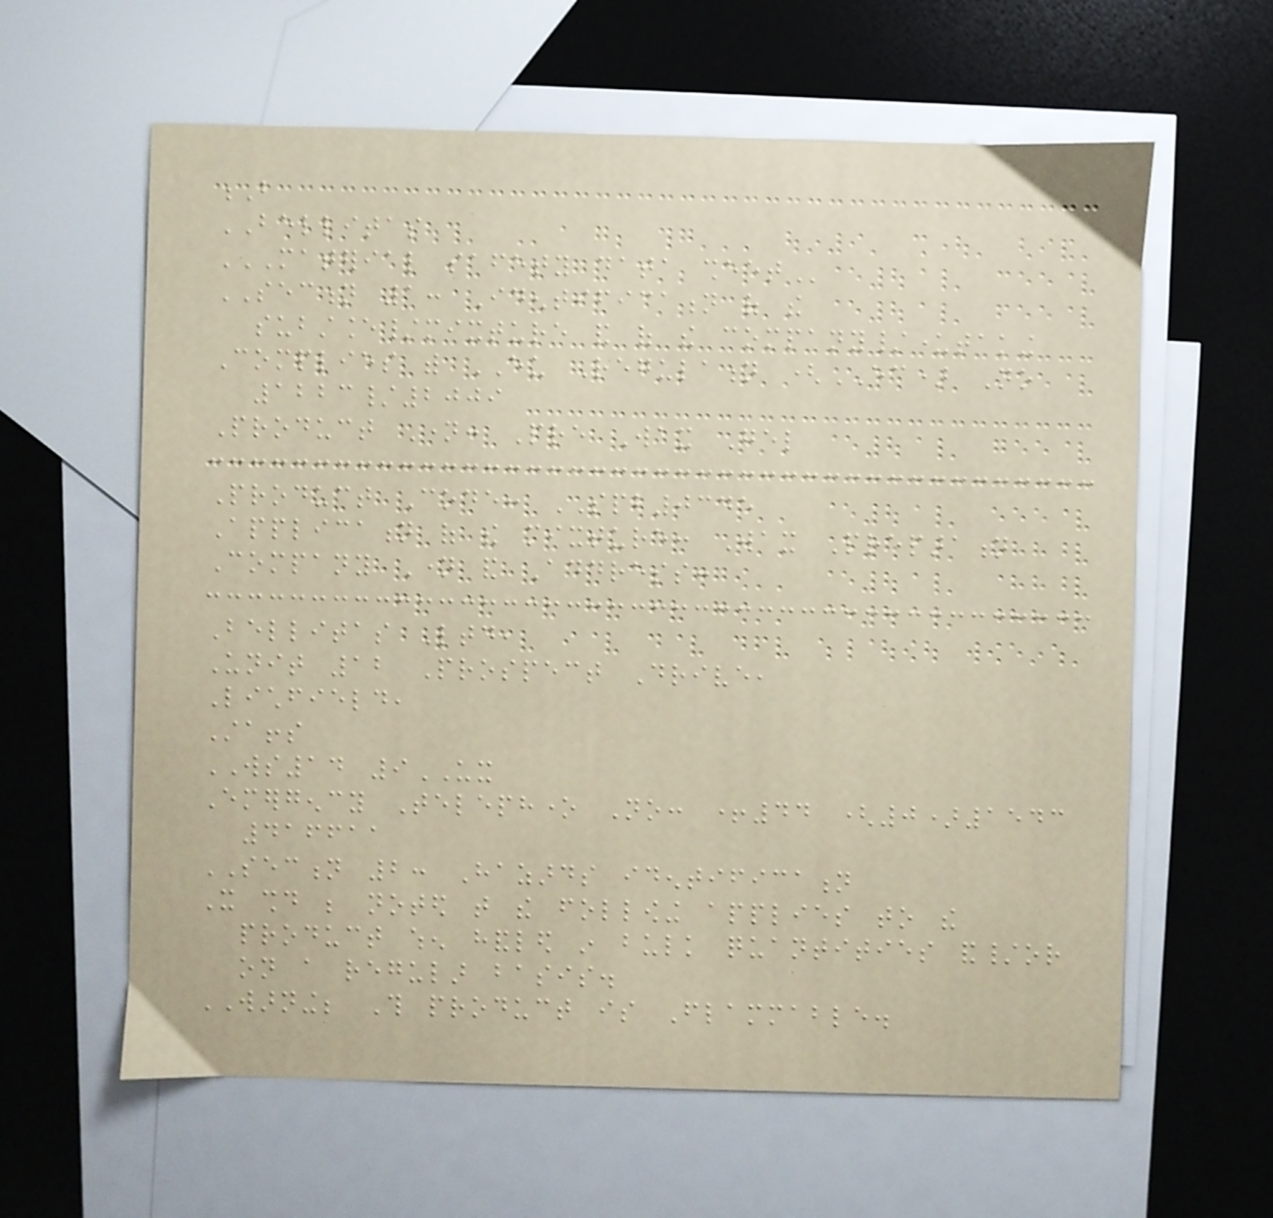B
BELLITAS
MATERIAL SAFETY DATA SHEET
SECTION 1: Identification of the
substance/mixture and of the company/undertaking
Complies with EU Regulation (EC) No
1223/2009
Product Name: Pre Wax Gel
Product Code: SPB0345
Application of the mixture: Wax Preparation
Company Name and Address:
Bellitas Ltd,
Unit 12 Prospect Drive,
Lichfield,
Staffs
WS14 9UX
Emergency Telephone No: +44 (0)1543
416611
SECTION 2: Hazards identification
It should be noted that the following applies to the
product when handled in bulk quantities and/or
on a regular basis.
WARNING; This product is Flammable.
